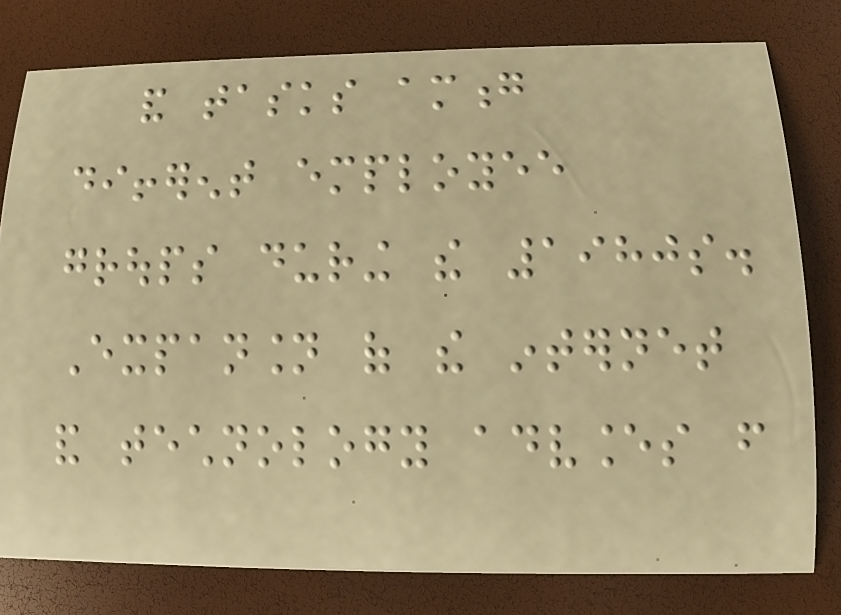and tasks among
different employee
groups during the 1980s.
Expansion of the internet
and technology advances from
